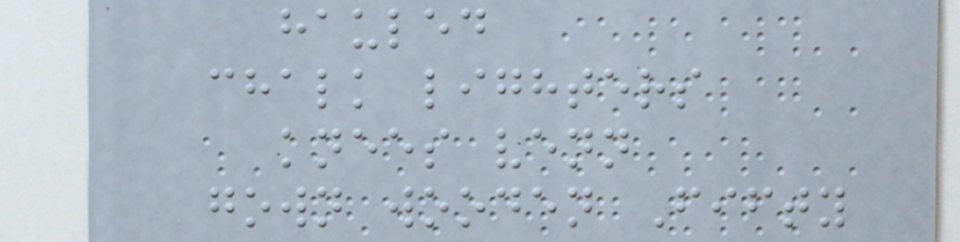hauled
chalk lighters
knees venn
gown wooden Fifty
